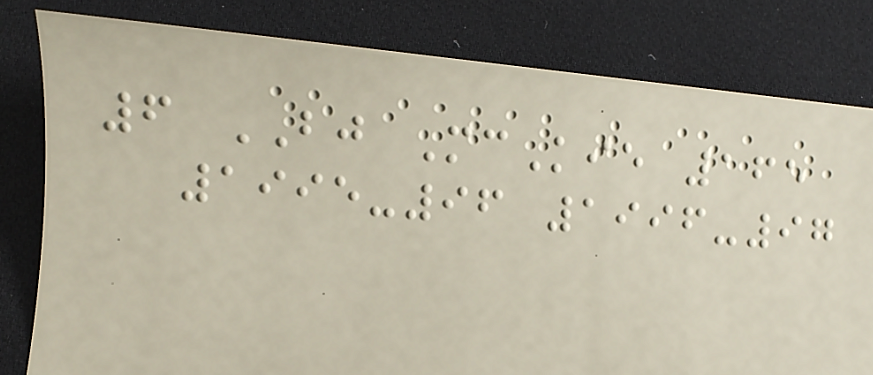6 BJ McKie 165
1995-96 1996-97
